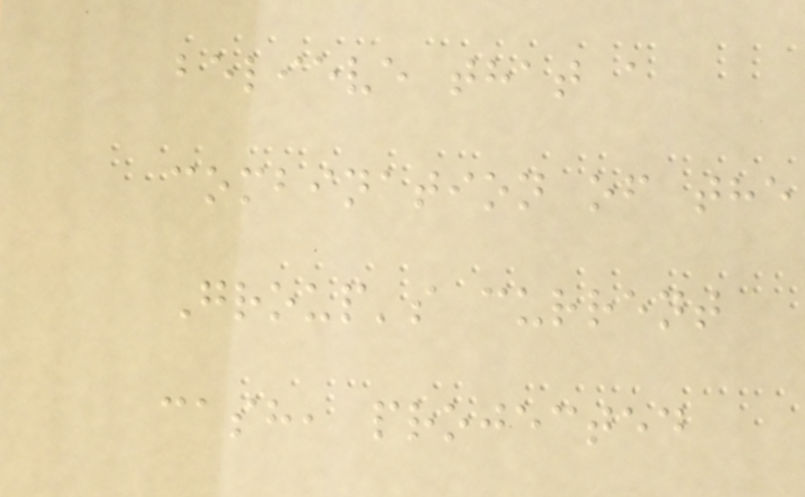believe that a
combination of the
Group's current
cash, projected
